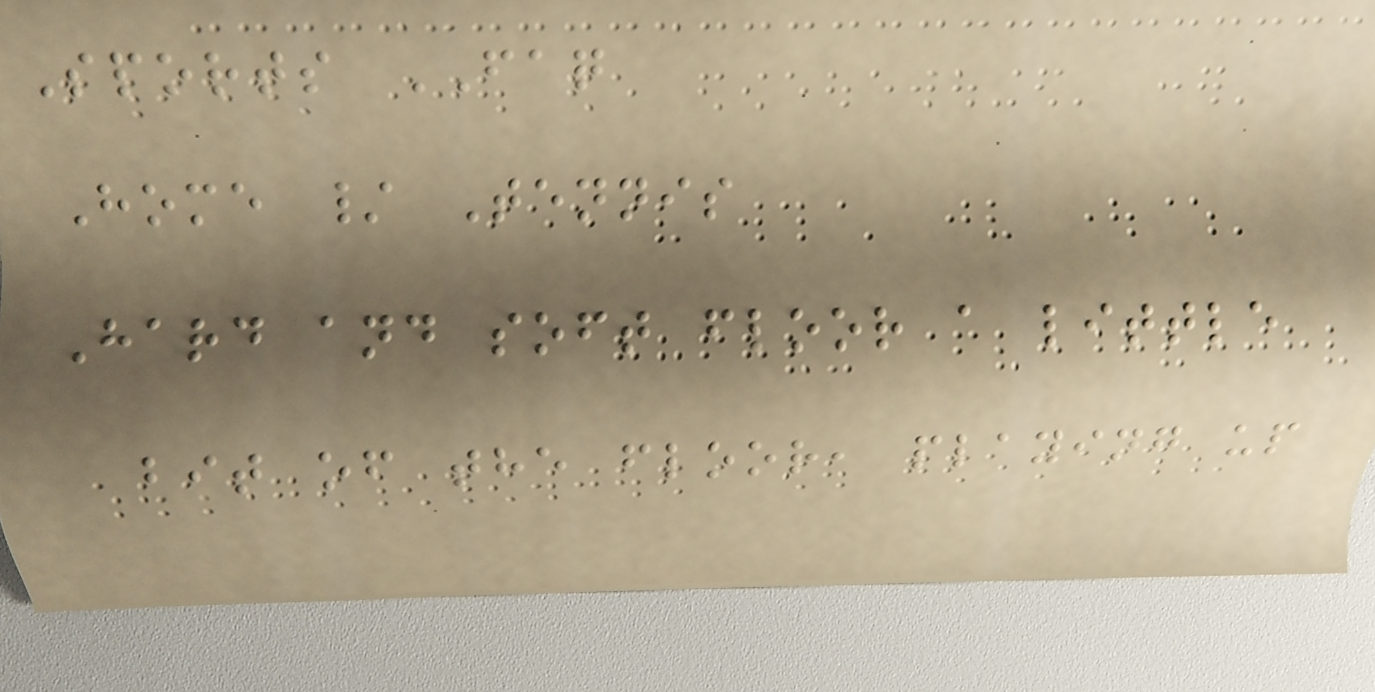Sports FAQ
Home / Tennis
Hard and soft floor a little
bit of the floor, playing up
